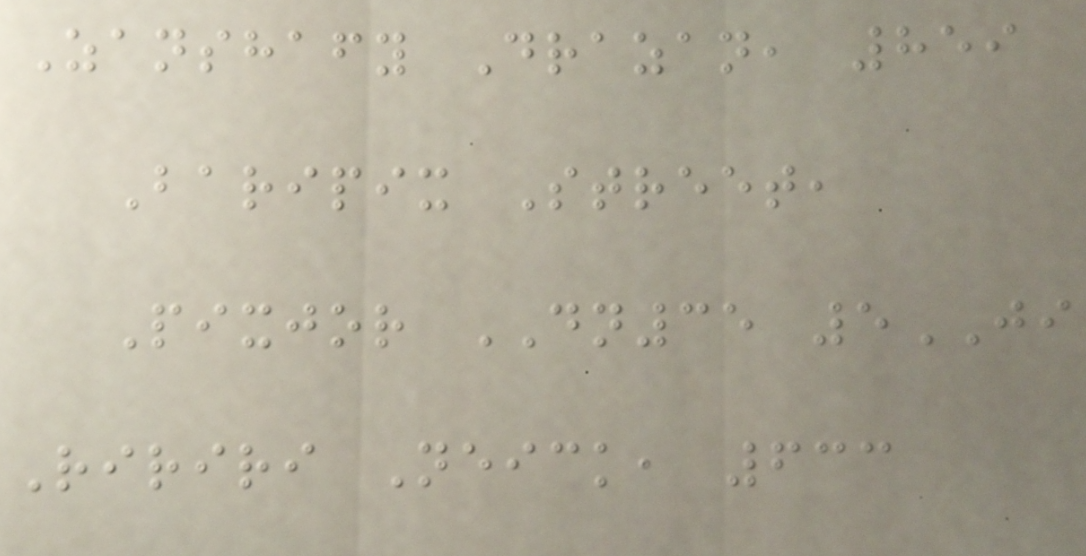Zanshafy Drazan, 859
Baripix Street,
Pixjor DN35 5JI
Ririri Neick, 633
